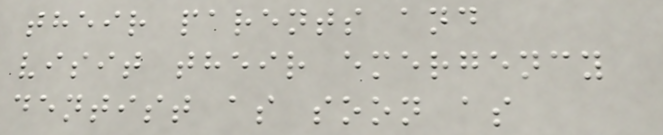their parents and
visit their emergency
dentist as soon as
